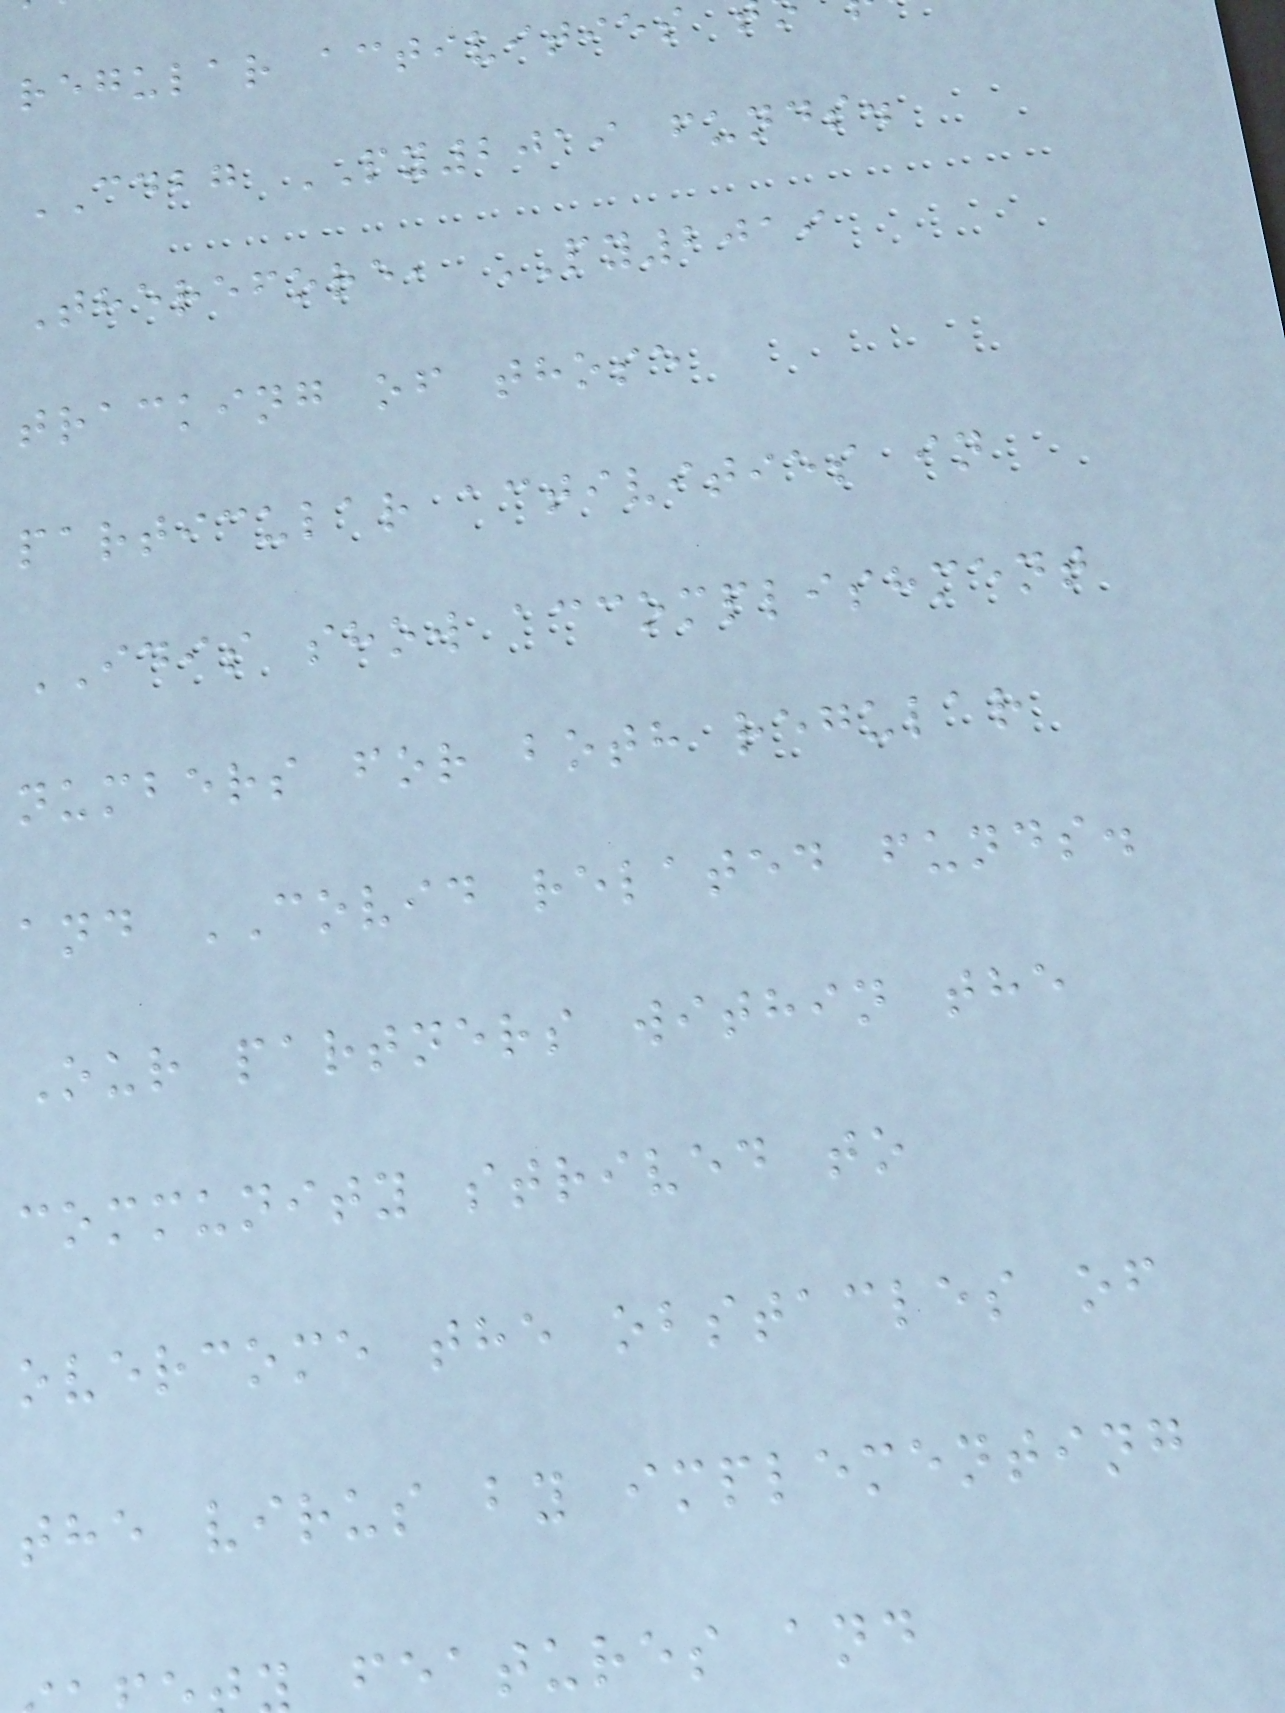regular activities
CDBG PY2019 funds.
Therefore, PY2019
tracking of those
particular activities in
IDIS show accomplishment
numbers for both regular
and COVID related funds.
Our partners within the
community strived to
overcome the obstacles of
the virus by implementing
features and
